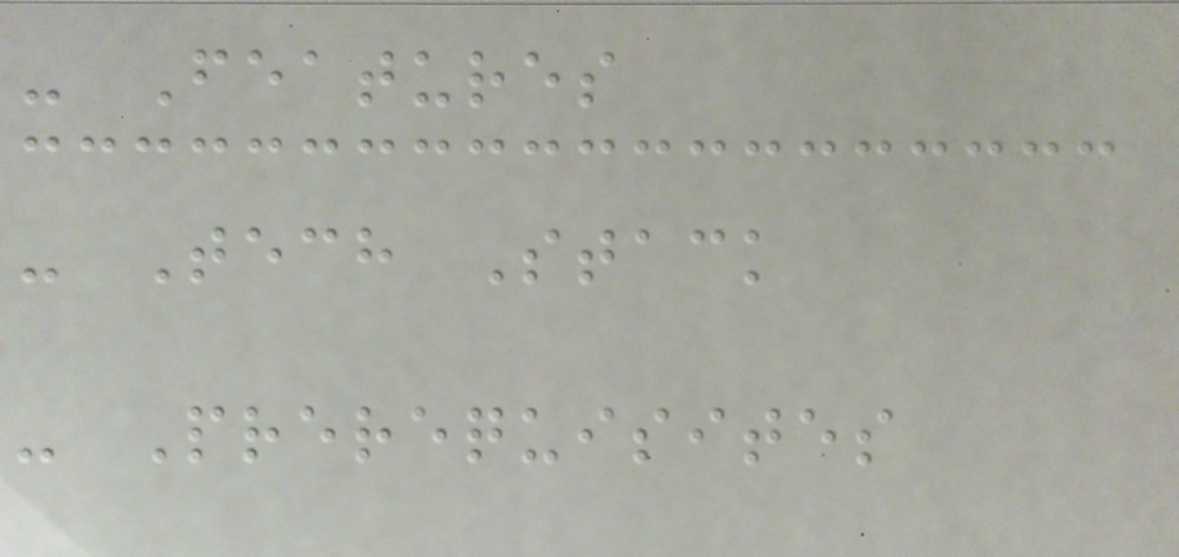- Features
- Tech Stack
- Prerequisites
